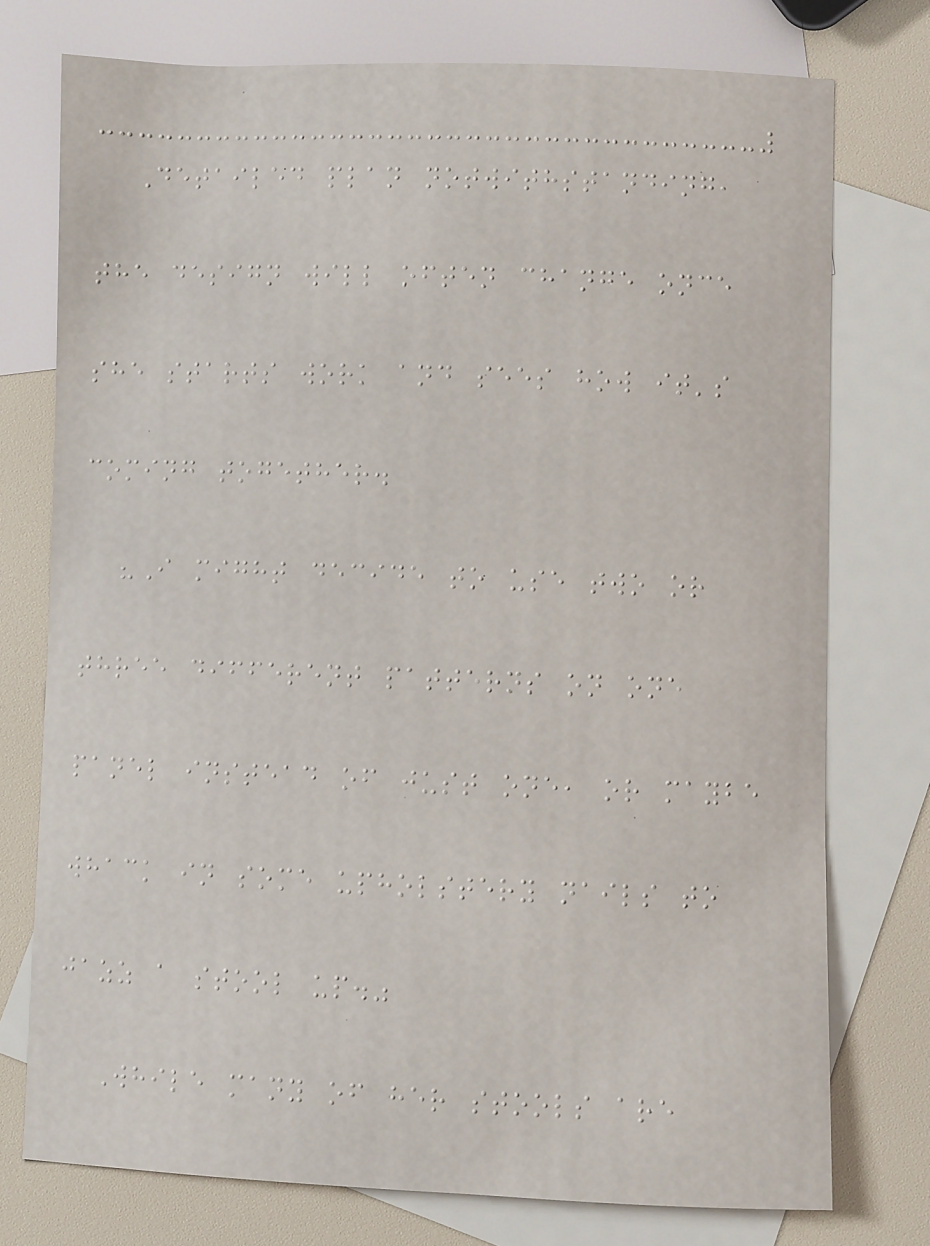Detailed plan notwithstanding,
the design will often change once
she starts work and sees how it's
coming together.
"I might decide to use two or
three different patterns on one
panel instead of just one, or maybe
whack in some upholstery nails to
jazz a stool up."
While many of her stools are
